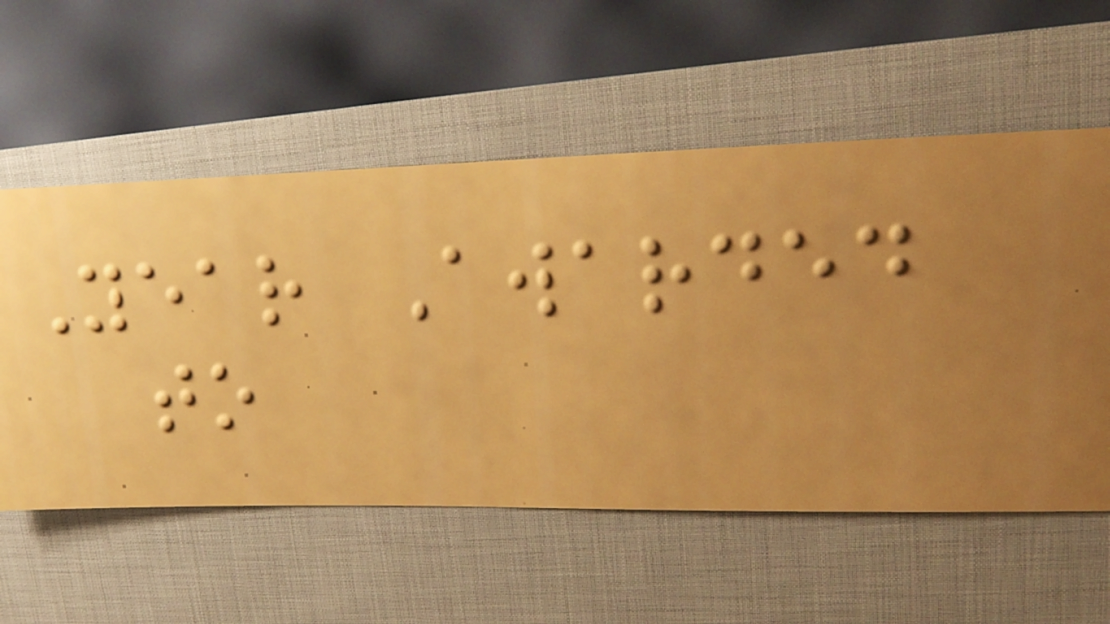Year Awarded
to
